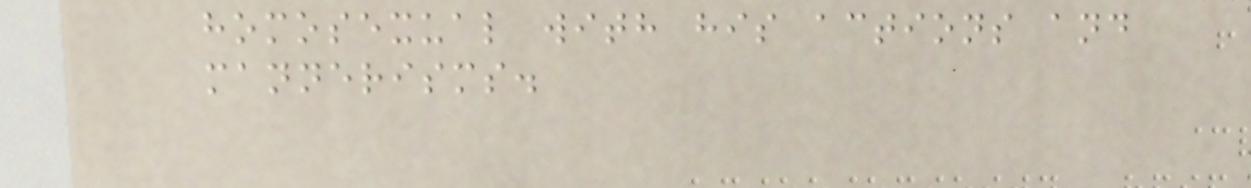homosexual with his actions and
mannerisms.
